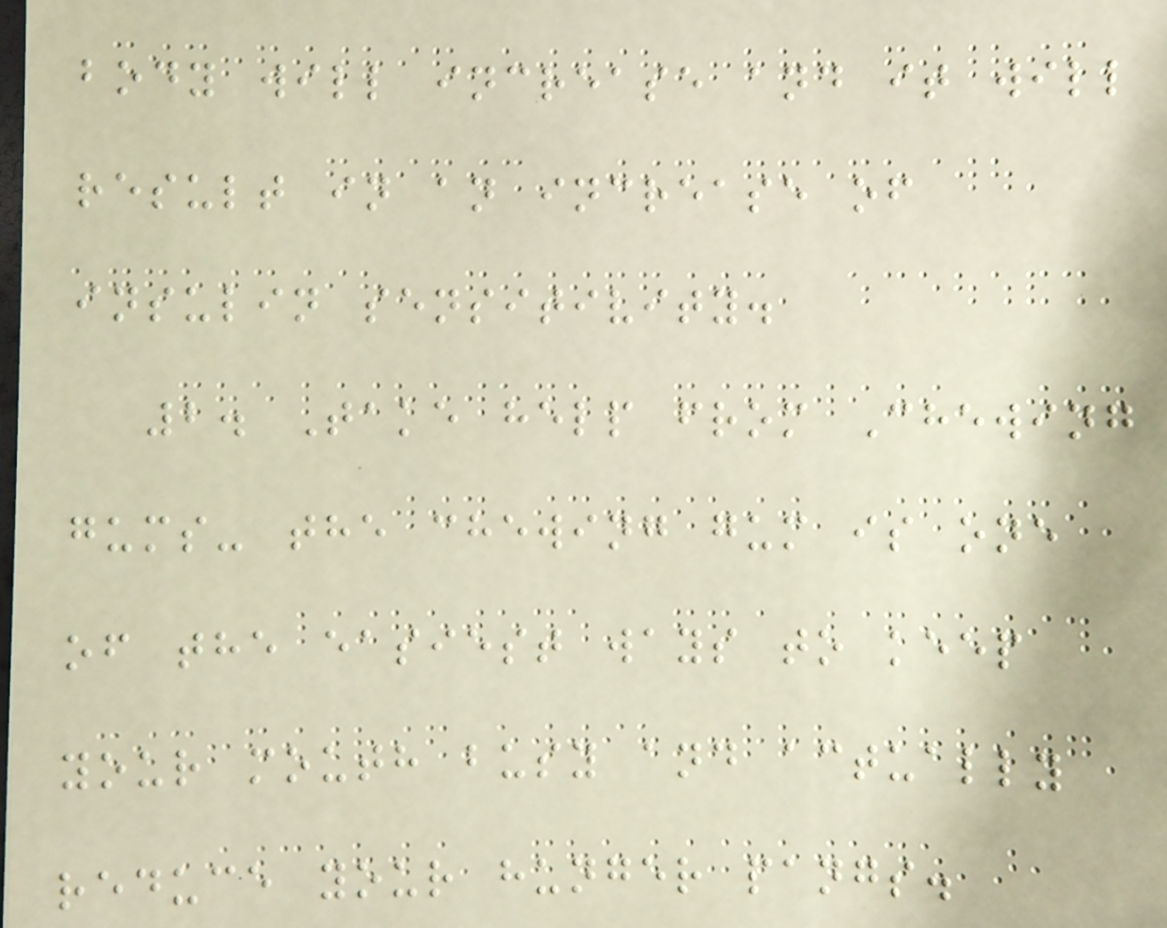body will increase and it will
result in an increase of
insulin sensitivity.
2. Take help from Chewing
gums- the chewing gum is one
of the easiest ways to keep
your mouth busy and actually
reduce your hunger pangs.
